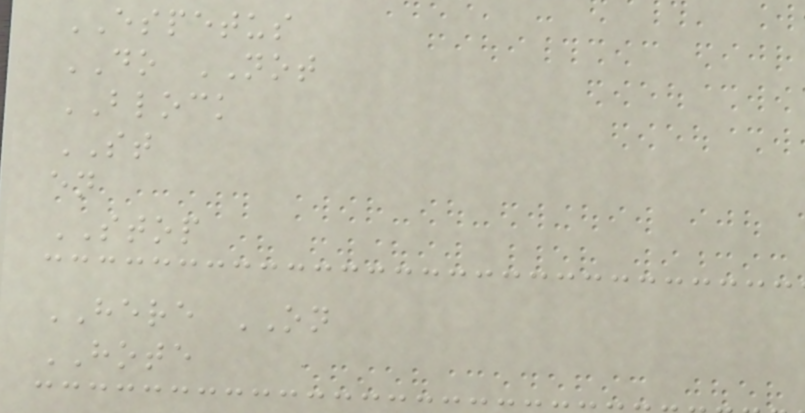ESPETUS
DO NOT
BLOCK
ST
en
STOP
HERE ON
HOTE
